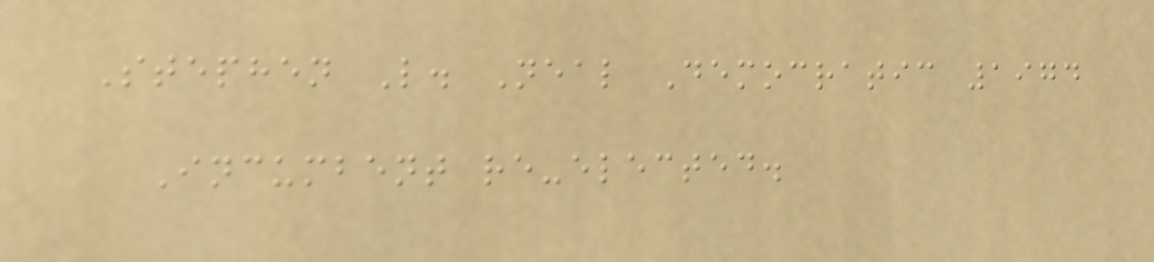Stephen L. Neal Democratic 1974
Incumbent re-elected.
